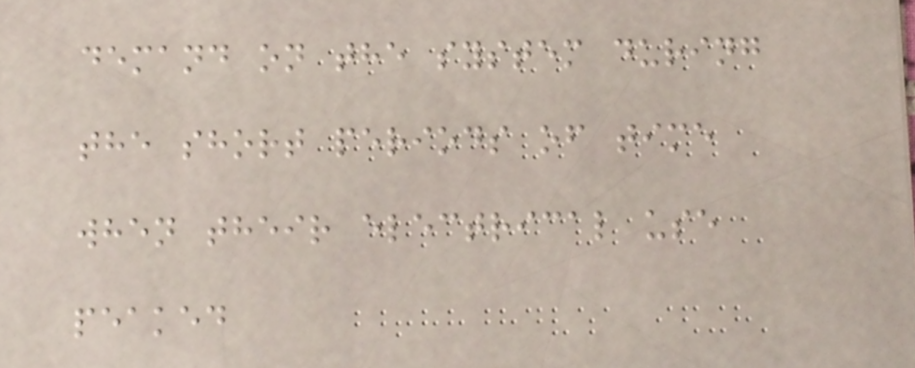demand on the system during
the short periods of time
when their electrical use
peaked
